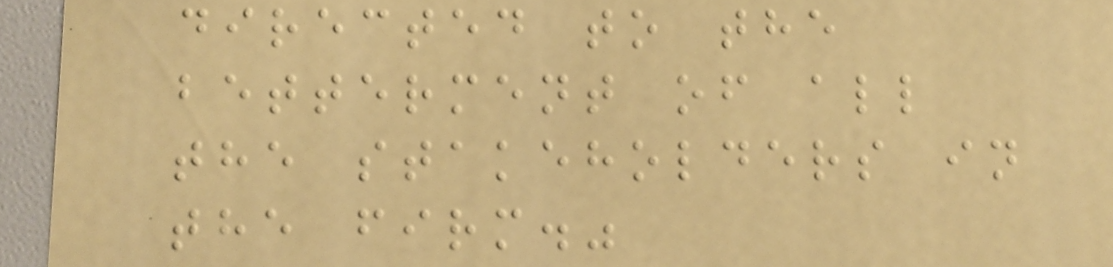directed to the
betterment of all
the stakeholders in
the firm."
